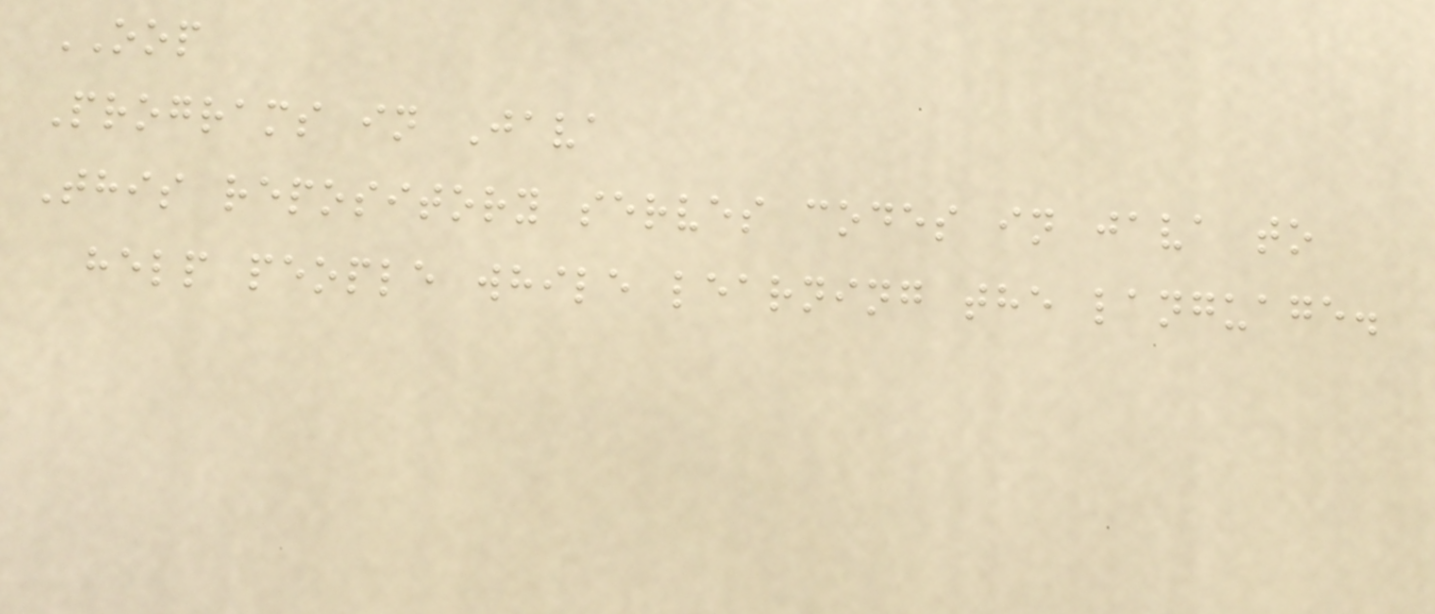OOP
Programs in Java
This repository serves codes in java to
help people while learning the language.
